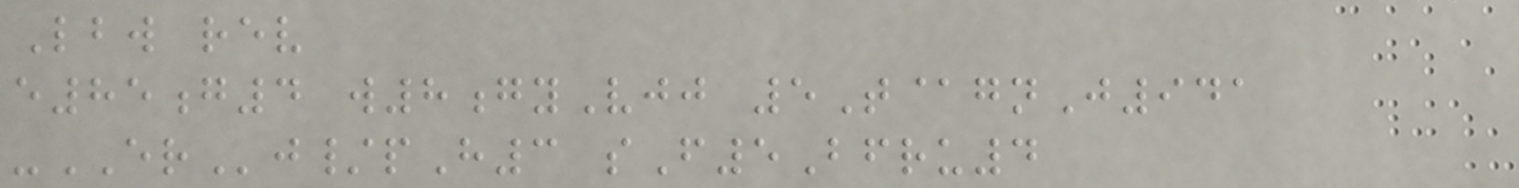Lbw rev
e85g4 w8gyVjj 5T@gnJ941
-ERj/pH3 sF5Bfru4
